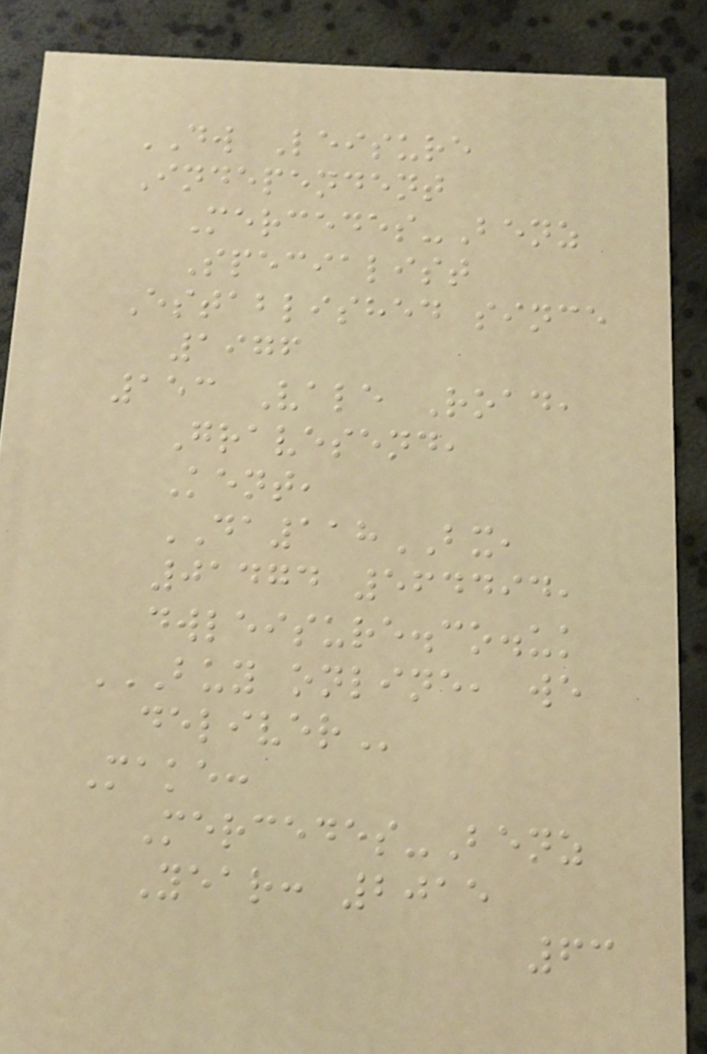DW Leisure
Independent
Mercedes-Benz
Specialist
Established since
1976
153 Vale Road,
Gravesend,
Kent,
DA118BX,
01474 564494,
dwleisure.co.uk
BUY ONLINE, WE
DELIVER
Make:
Mercedes-Benz
Year: 2015
63
